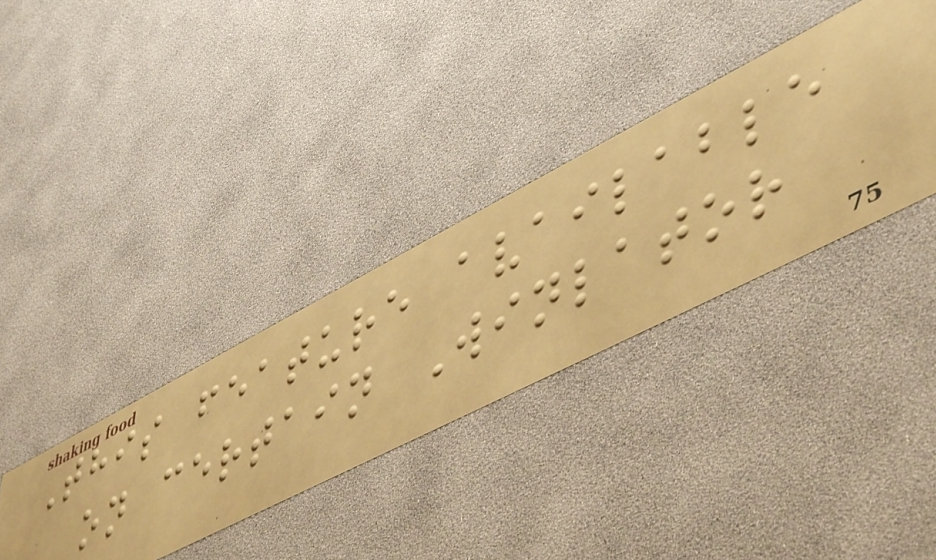This feature available
on certain Winlator
